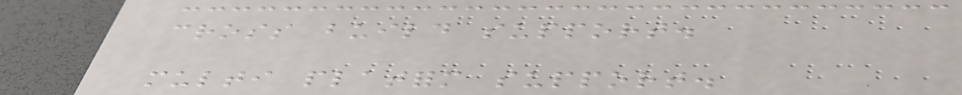cross build support.
multi platform support.
